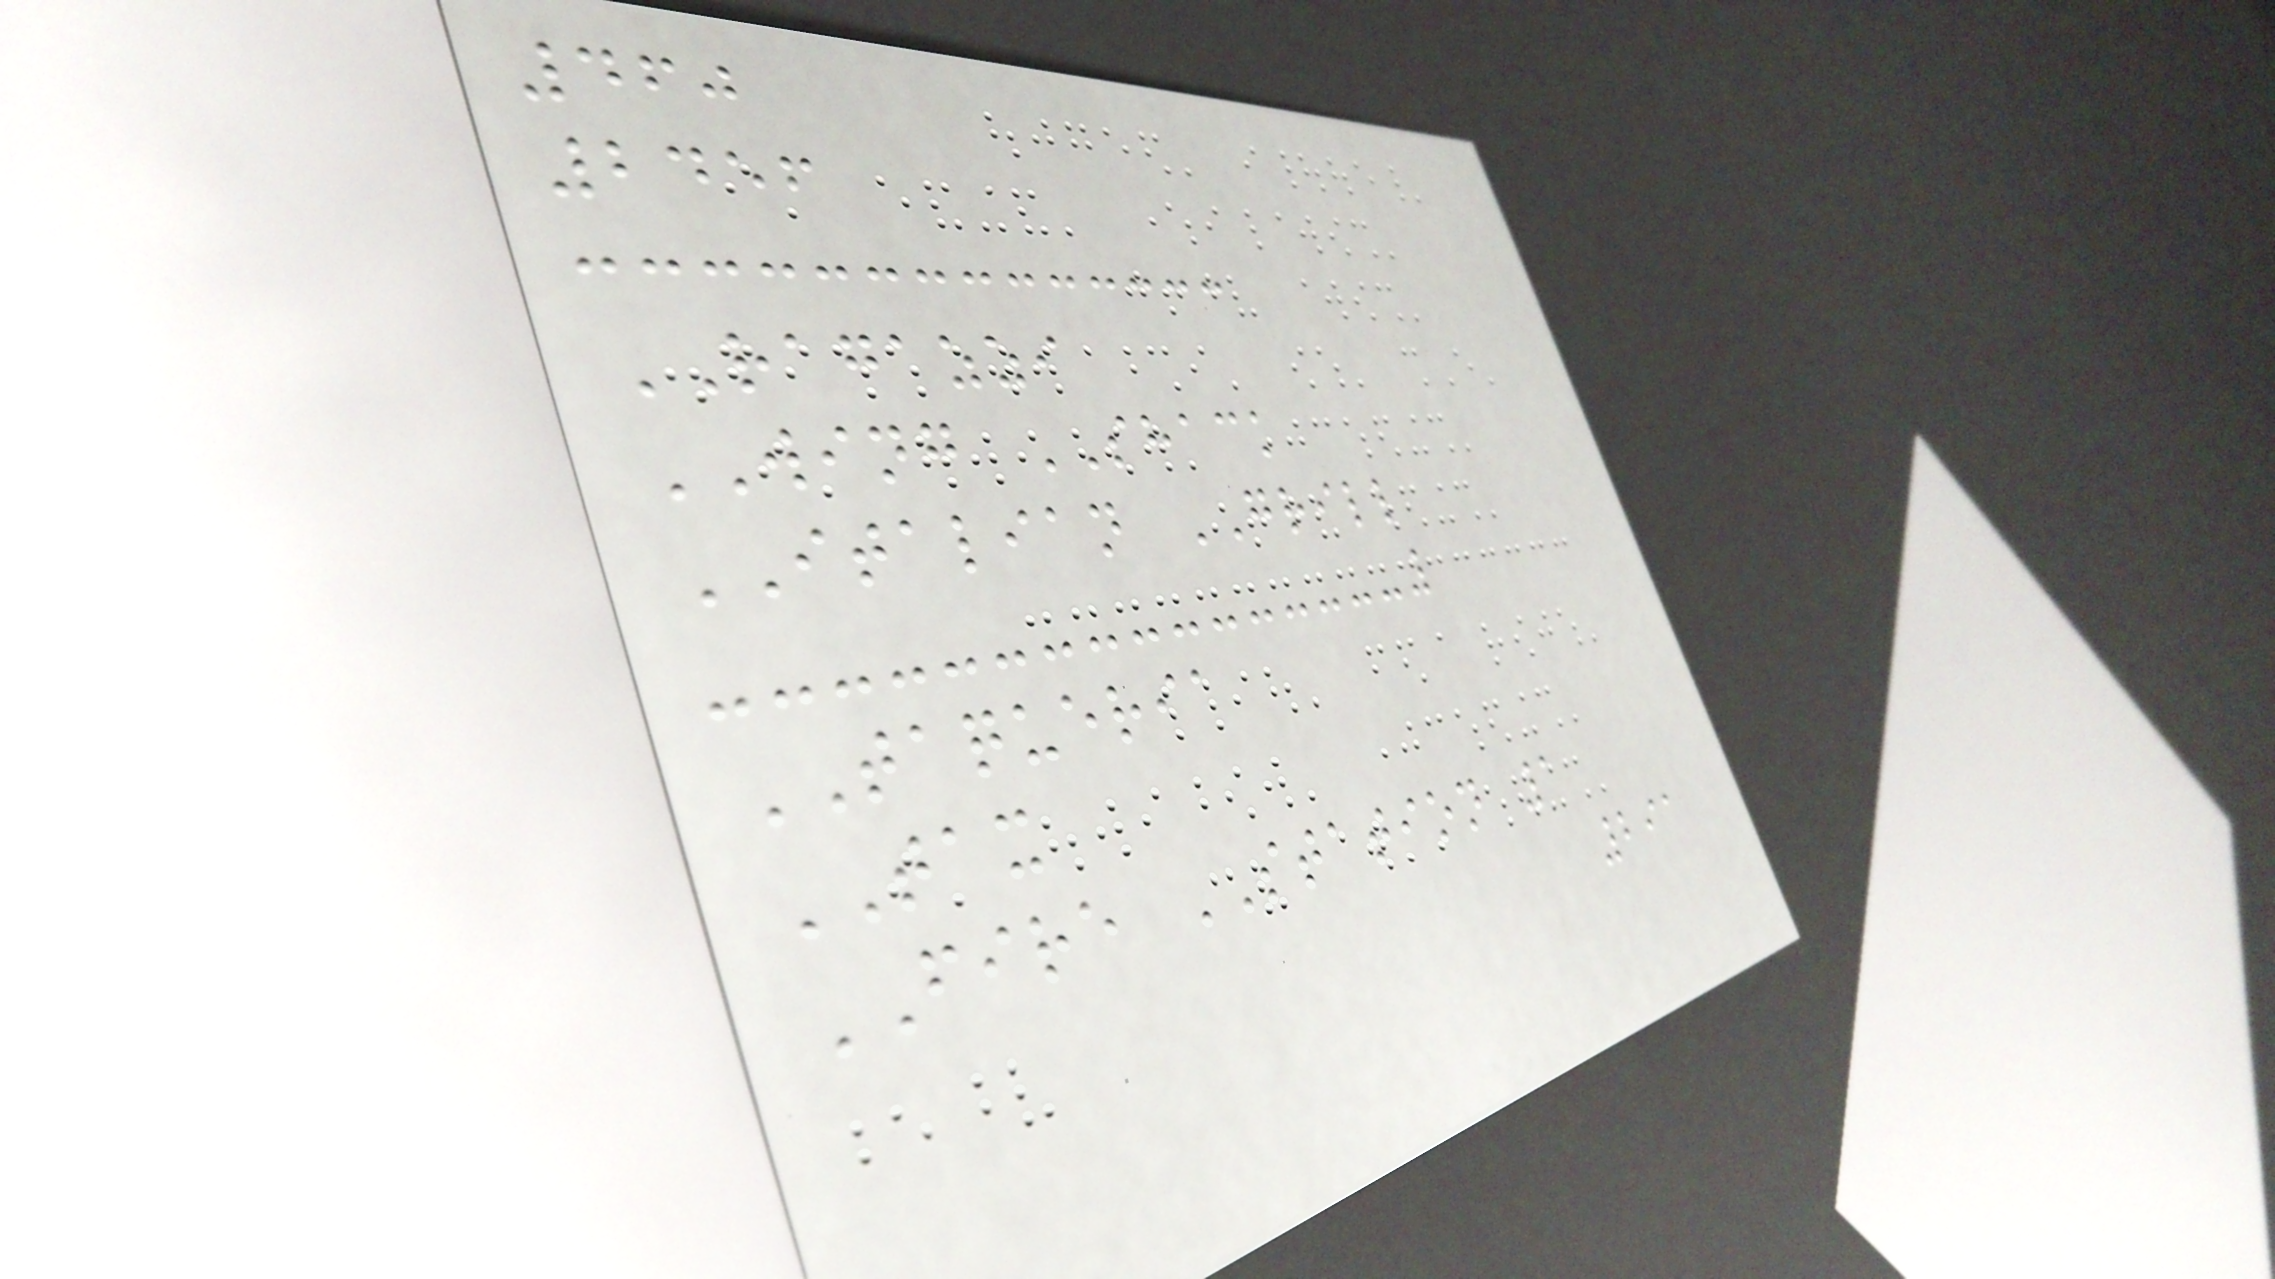460
2456
RAGAZZI
WING SHACK
ITALIAN GRILL
TAQUERIA
TAX
FIRE STATION 1
291
